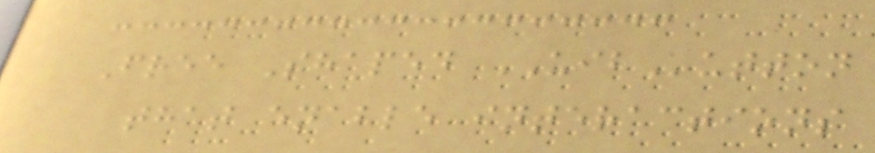Free Shaped UIButton
that enable interactions
